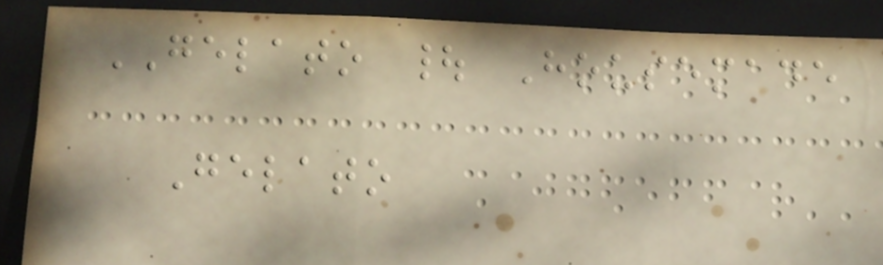GELATO | Housemade
Gelato
